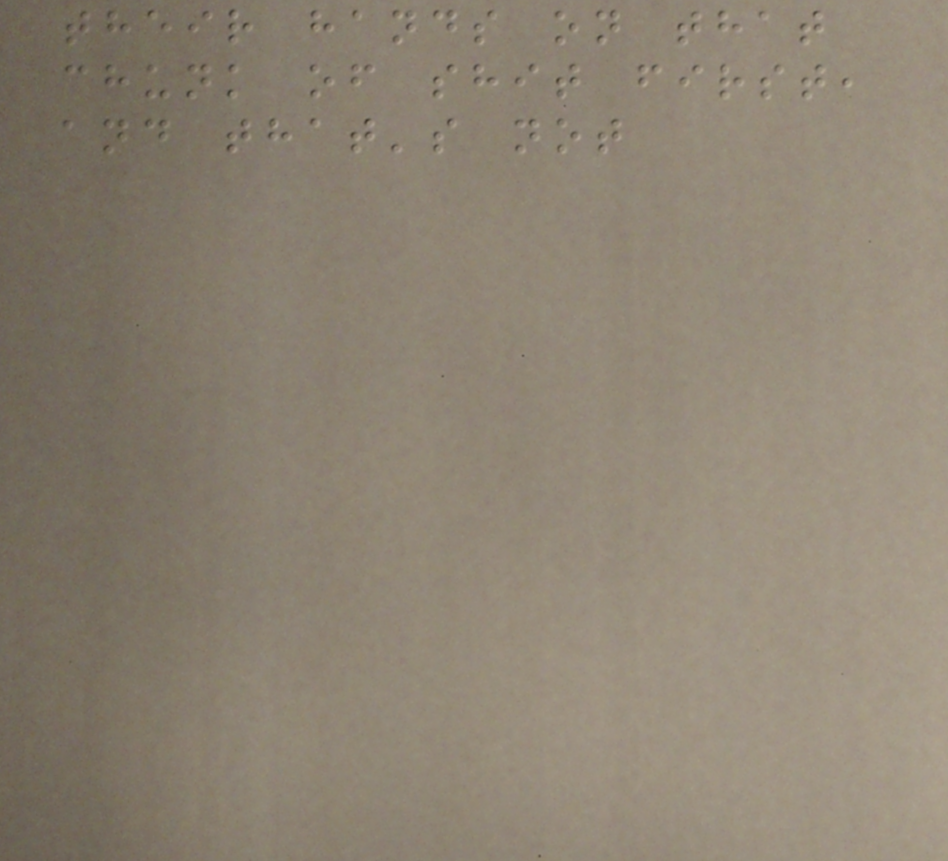their hands on that
chunk of shit first,
and that's not
